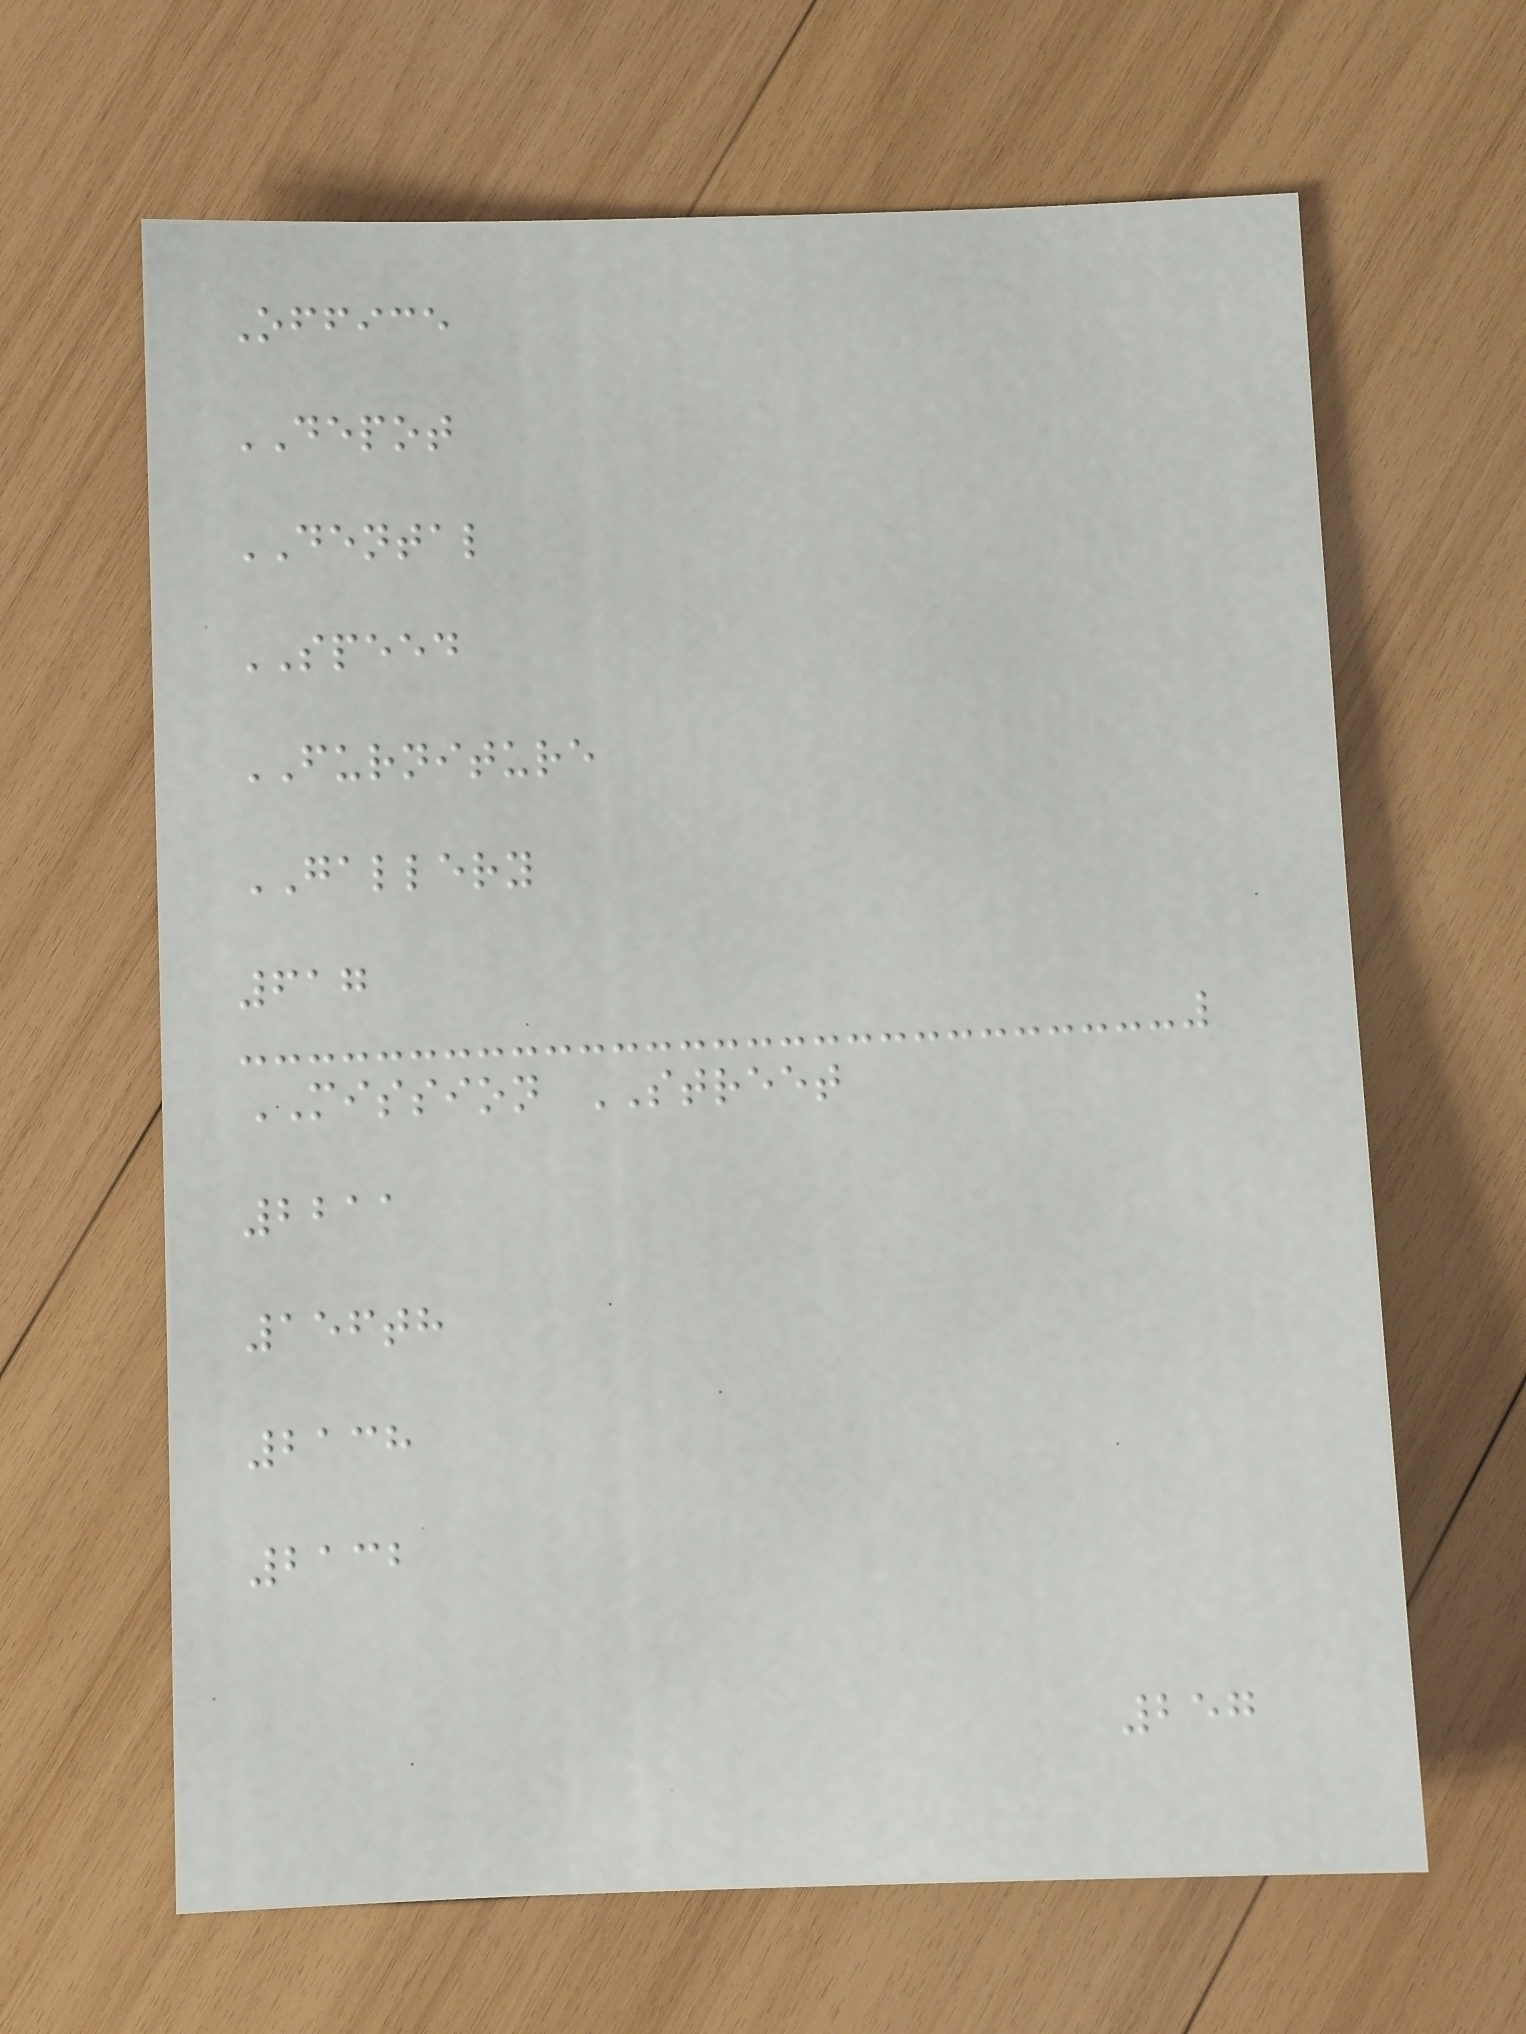Office
DEPOT
DENTAL
SPEED
FURNITURE
GALLERY
617
MISSION STREET
2211
156th
2138
2132
257
